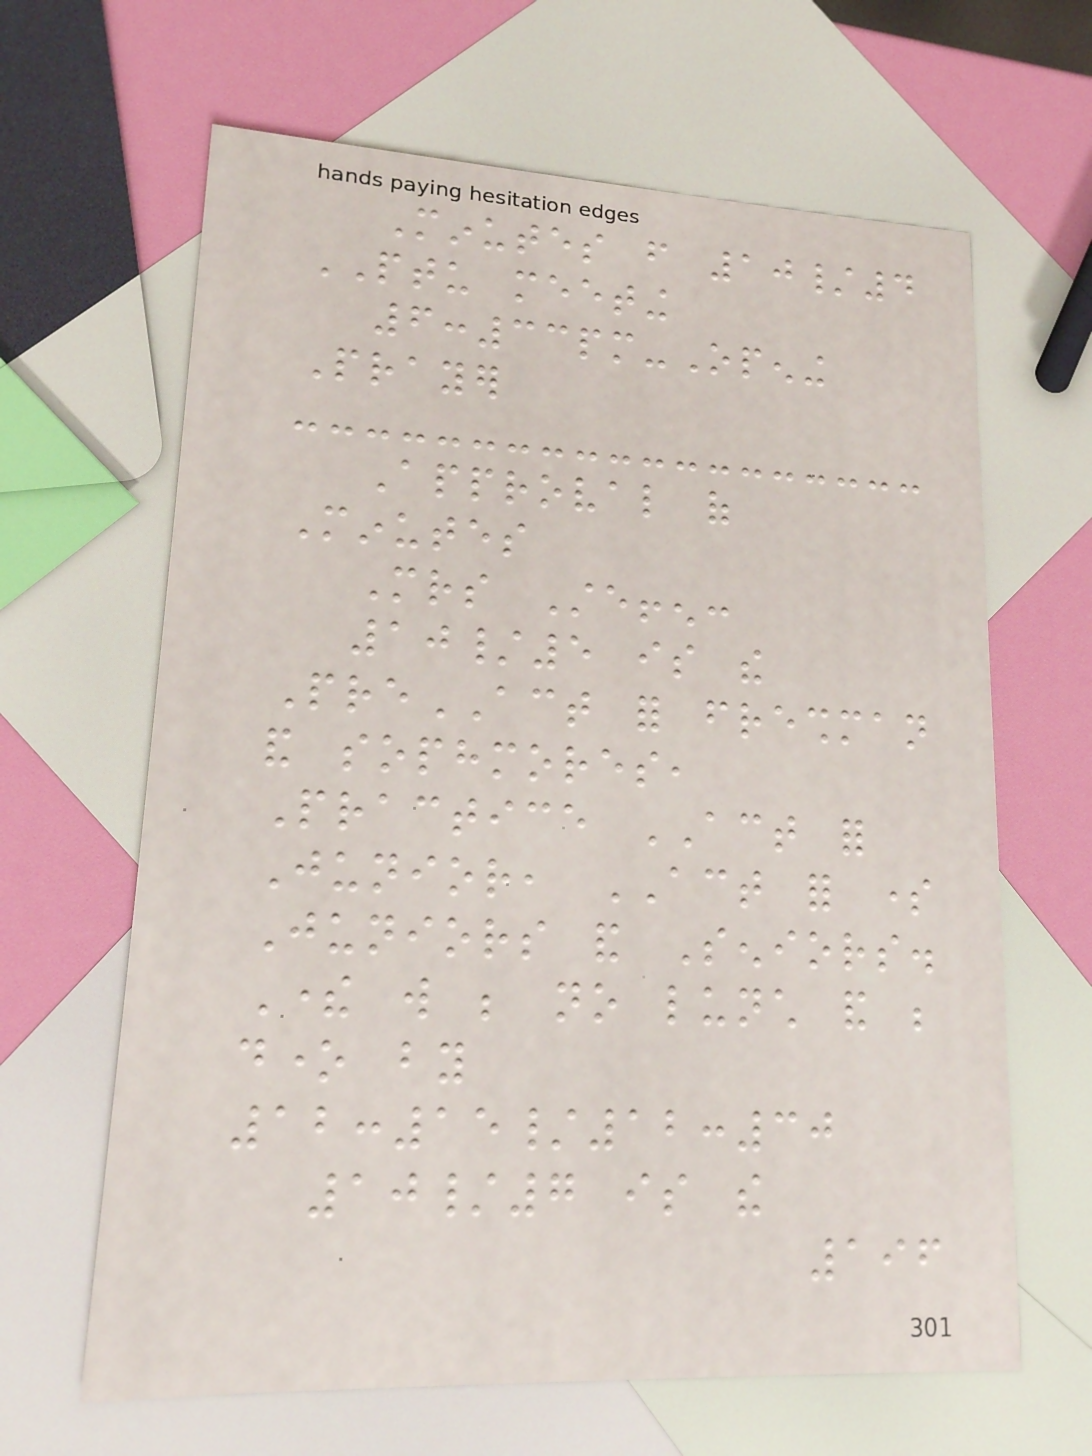Minutes from 10/4
PTU meeting
6:33pm-Opening
Prayer
Approval of
Minutes
Mrs Steffen:
10/5 is the
PreACT for freshman
and sophmores,
Practice ACT for
Junior, ACT for some
Juniors and Seniors.
There will be no lunch and be
done by
12:15/12:30
10/7 is the
196
